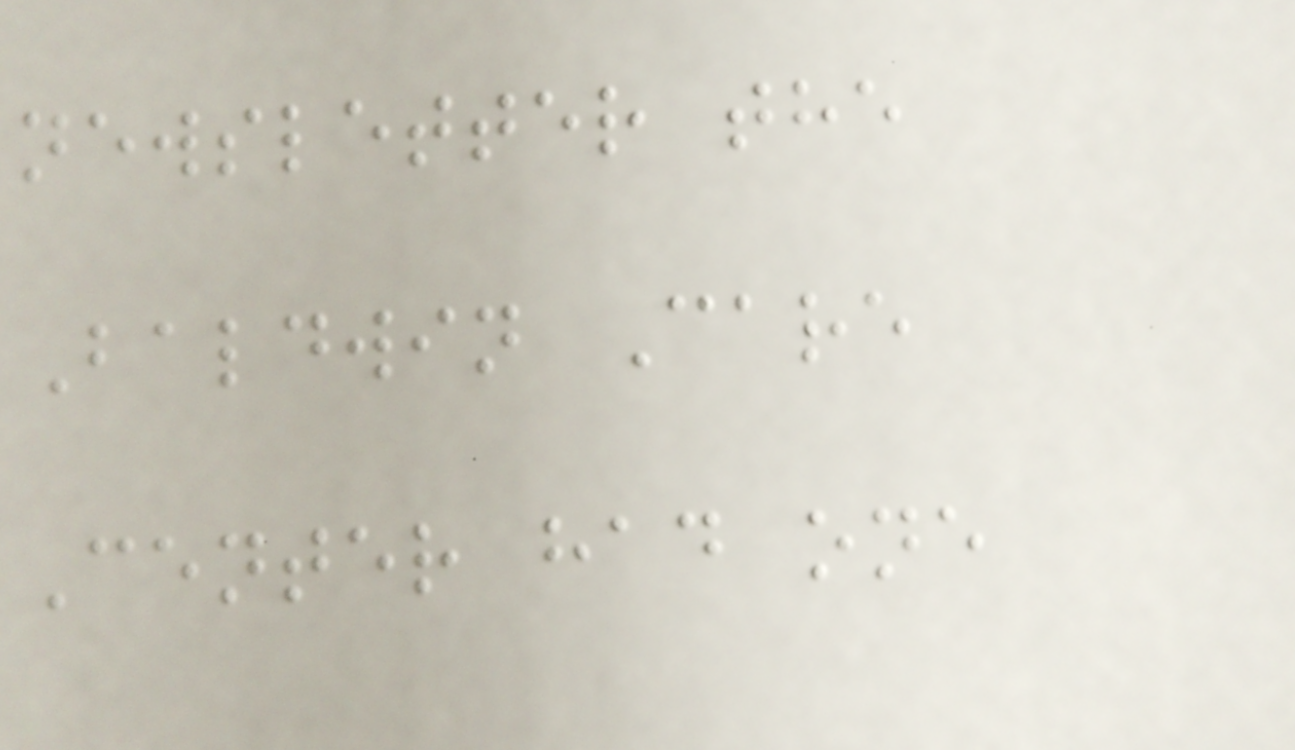newsletter the
Baldwin Care
Center had one
